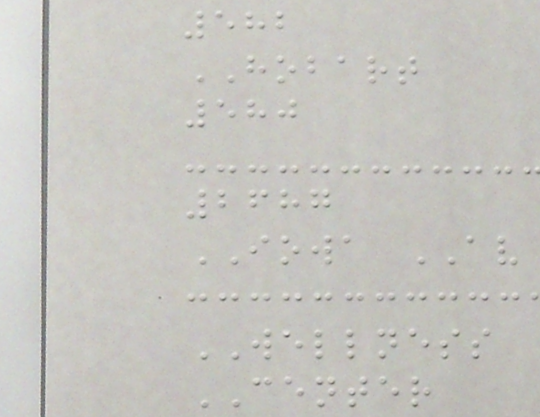582
HOBART
580
2687
IOWA AV
WELLNESS
CENTER
